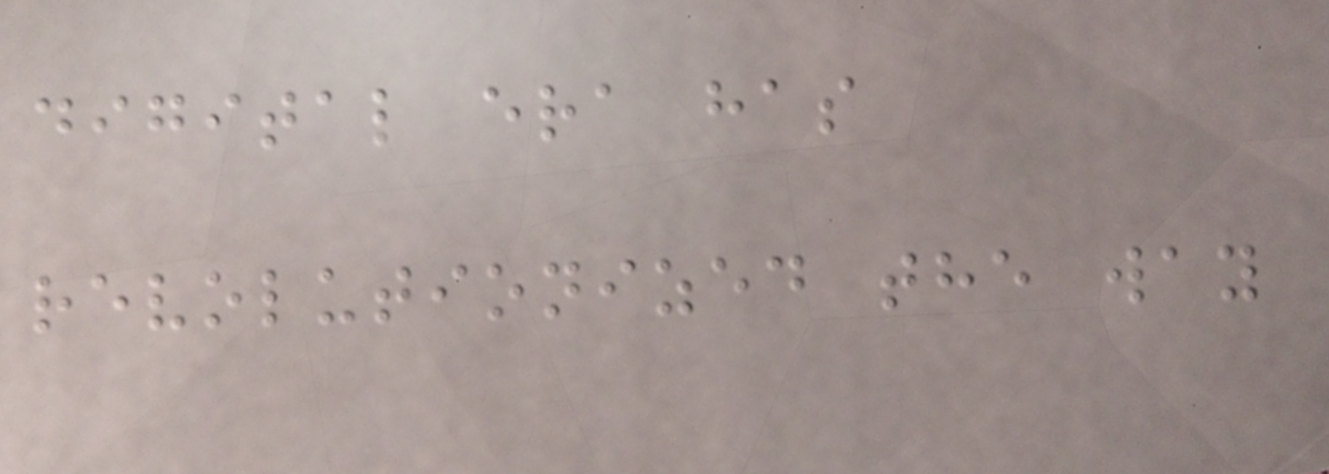digital era has
revolutionized the way
